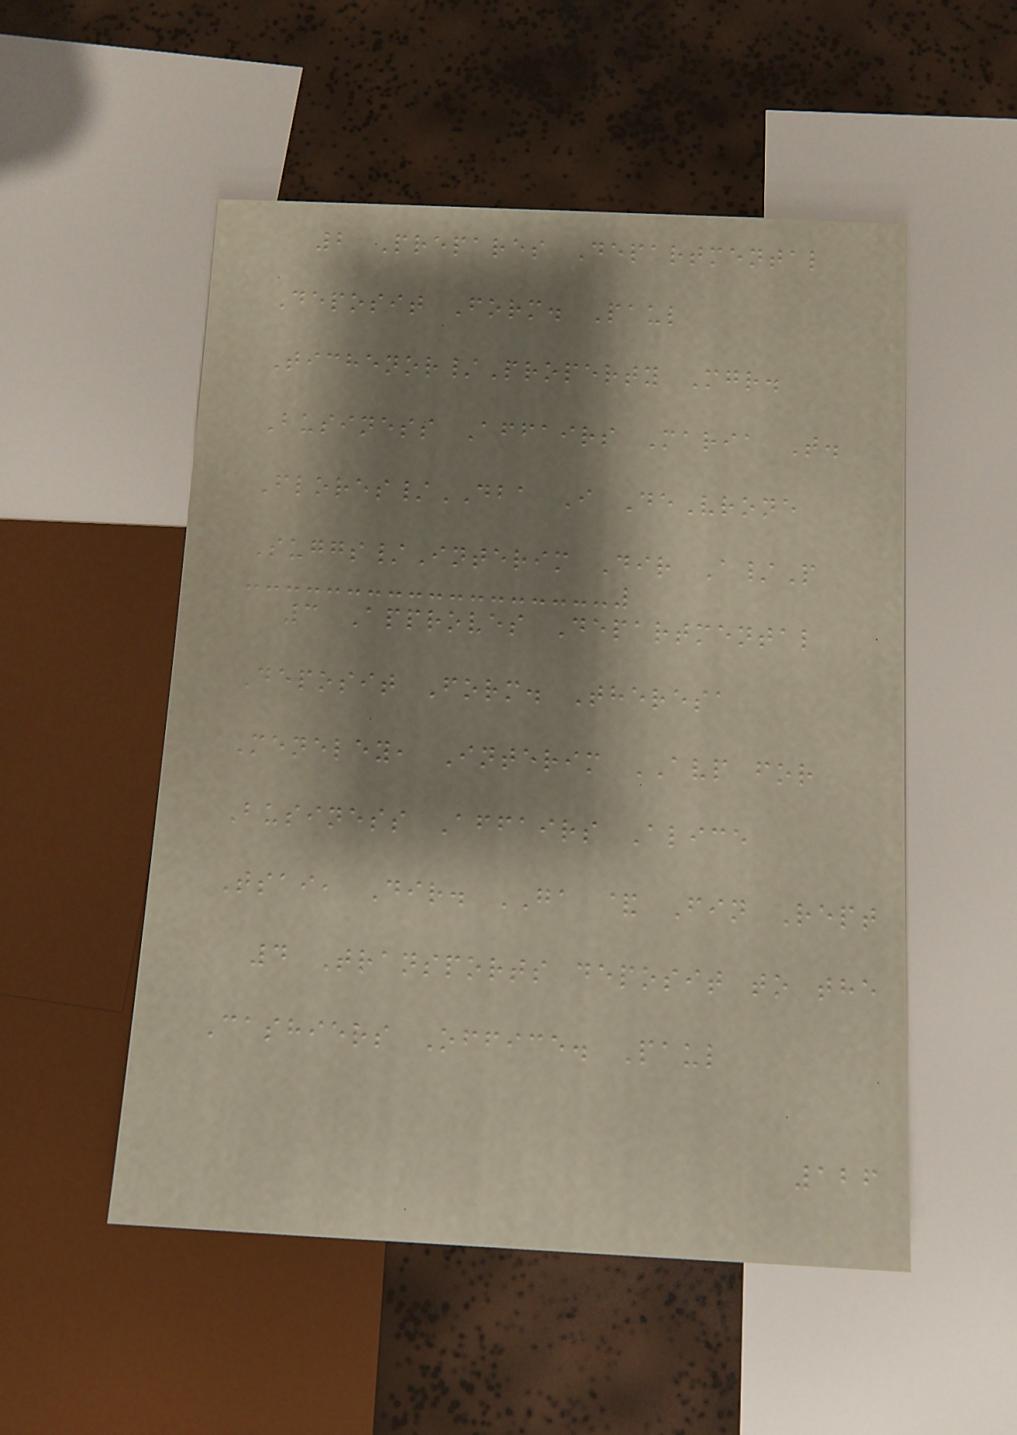2 Prepares Departmental
Deposit Form. Paul
Tichenor/Property Mgr.
Business Affairs Maria T.
Flores/DBA I DeVrone
Suggs/Interim Dir A/P
3 Approves Departmental
Deposit Form. Theresa
Meneley, Interim AVP for
Business Affairs Alice
Tsai, Dir. GA & Fin Rept
4 Transports deposit to the
Cashiers Office. Paul
126
